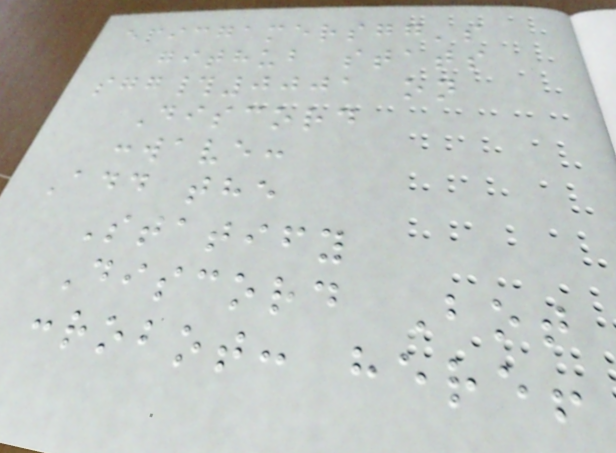epicgamersgg's
github stats
sgg#0001 on
Discord
:wave:
Add the
Statify
Discord Bot
:robot: here!
